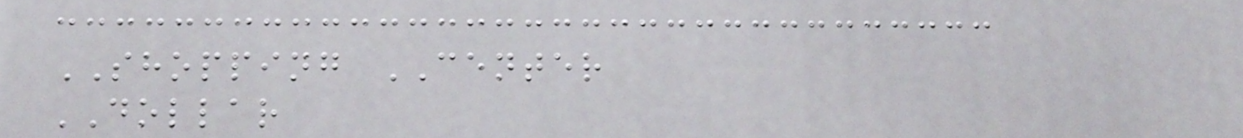SHOPPING CENTER
DOLLAR
